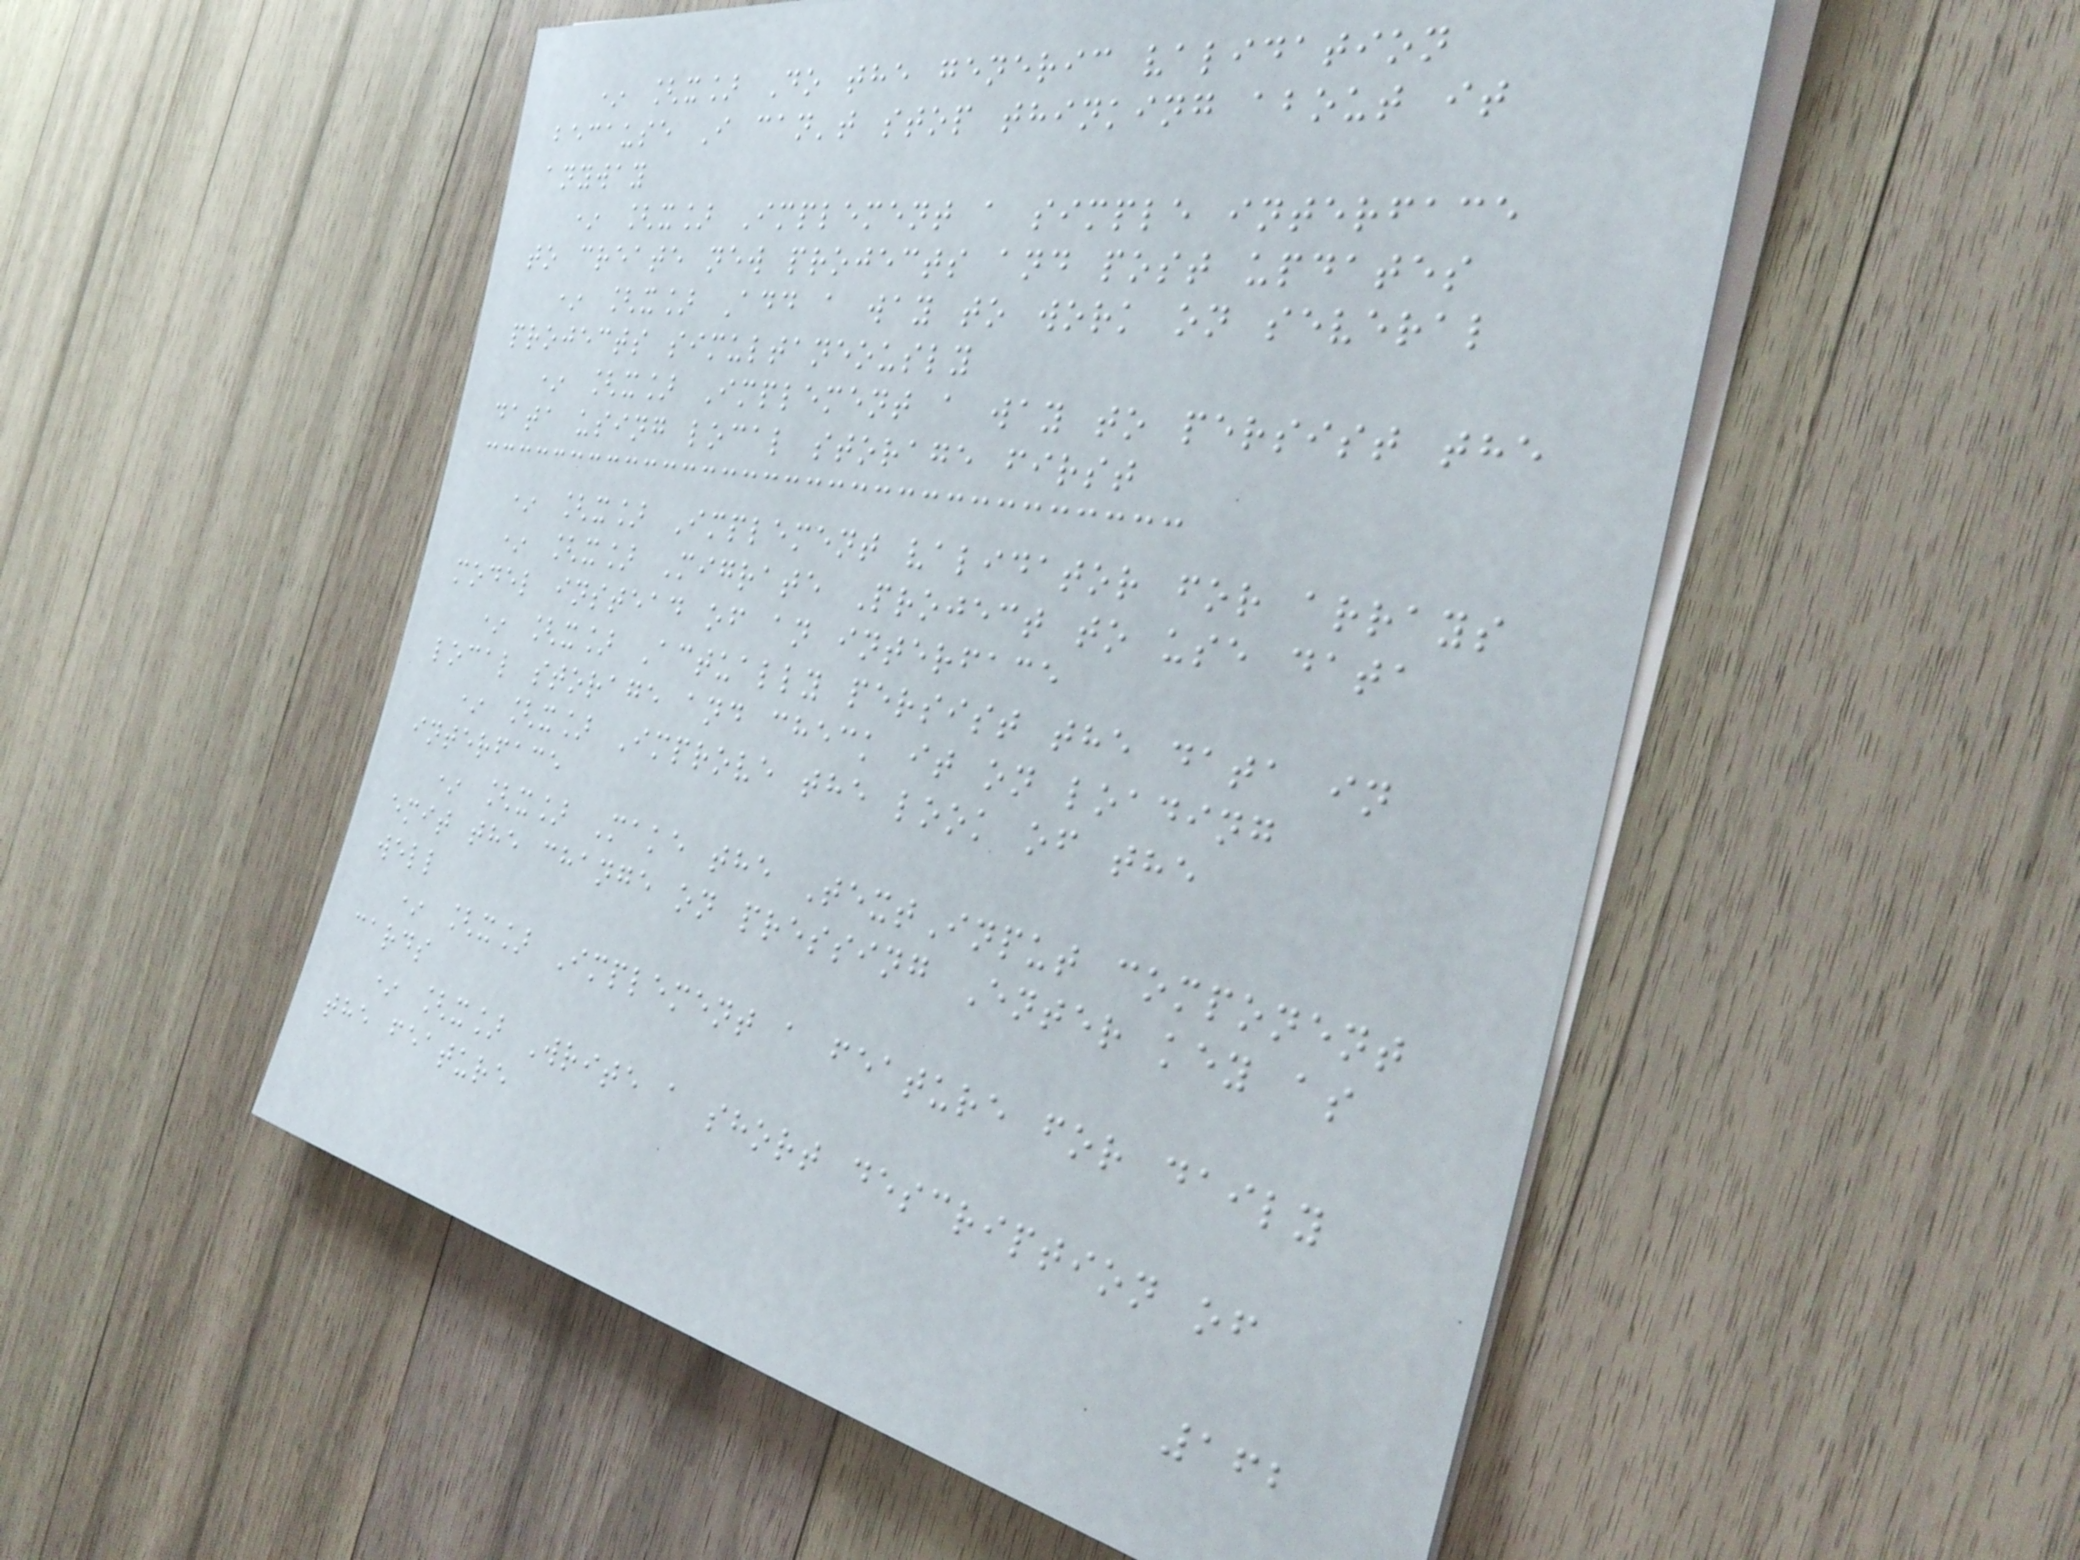* [x] Do the generic validation
because I can't stop thinking about it
anyway
* [x] Implement a simple interface
to create new projects and post updates
* [x] Add a way to work on several
projects simultaneously
* [x] Implement a way to persist the
data using local storage first
* [x] Implement validator for arrays
* [x] Migrate Project to use data
model instead of an interface
* [x] Actually persist the data in
local storage and check it on loading
* [x] Improve the look of the
interface
* [x] Make the TextInput component
emit the change on pressing Enter key as
well
* [x] Implement a feature for daily
cards
* [x] Write a short description of
the feature
162
